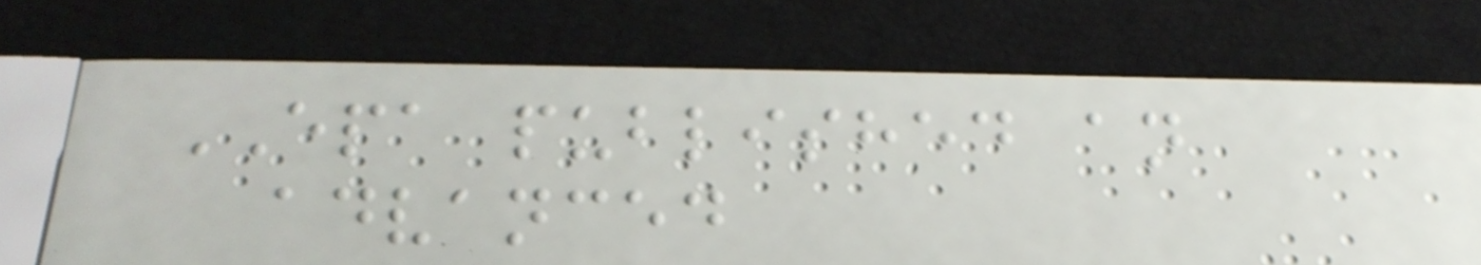EPA published an
advanced
